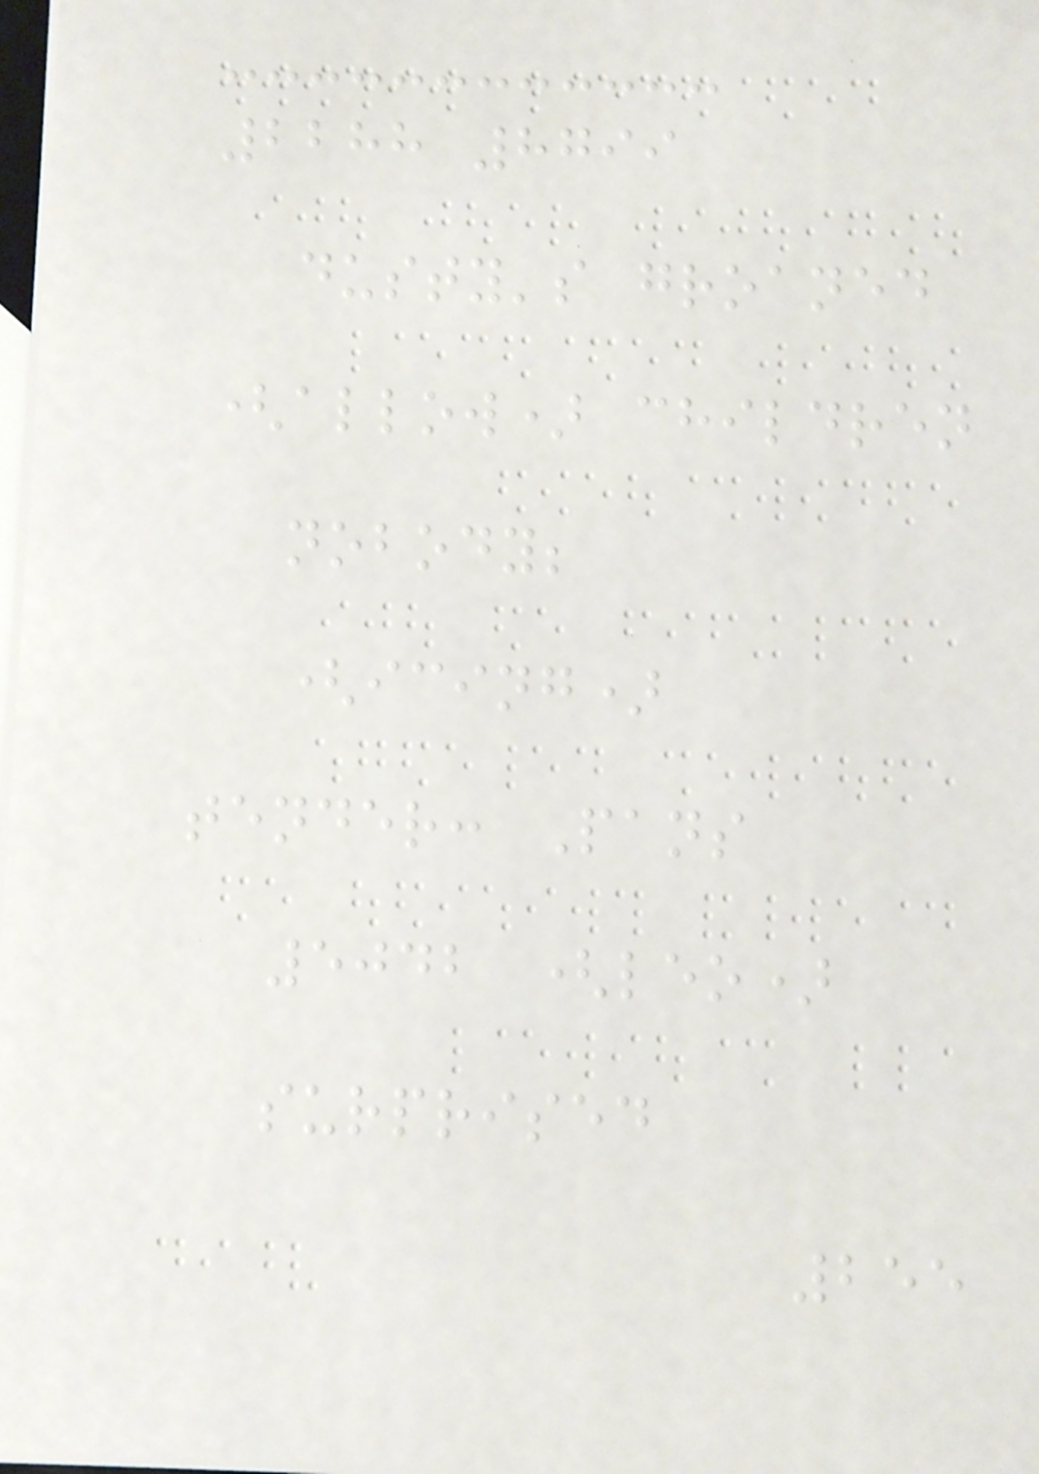2288 8799
dusty's groaned
(allow) children
nobody;
(icing)
tender: Pans
5042 (leo)
surprised
255
